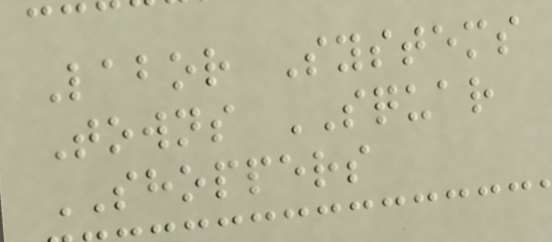Labor Systems
Towns SQUAR
SHOPPERS
